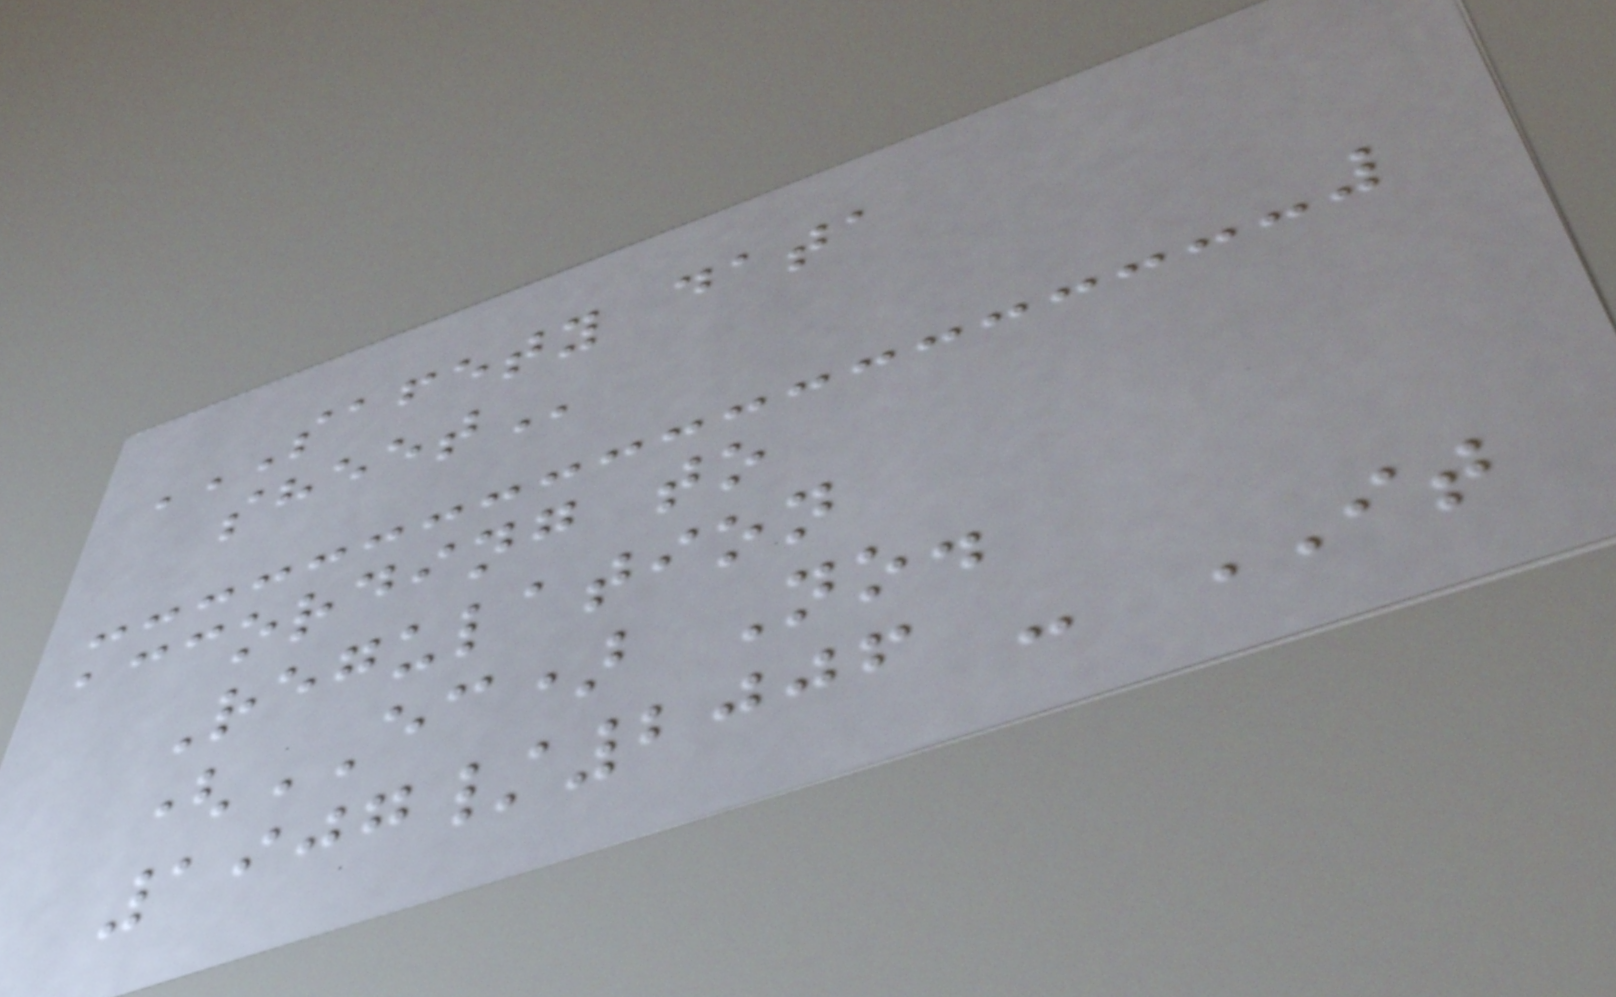SAFETY DATA
SHEET
according to
Regulation
(EC) No.
1907/2006 - IT
